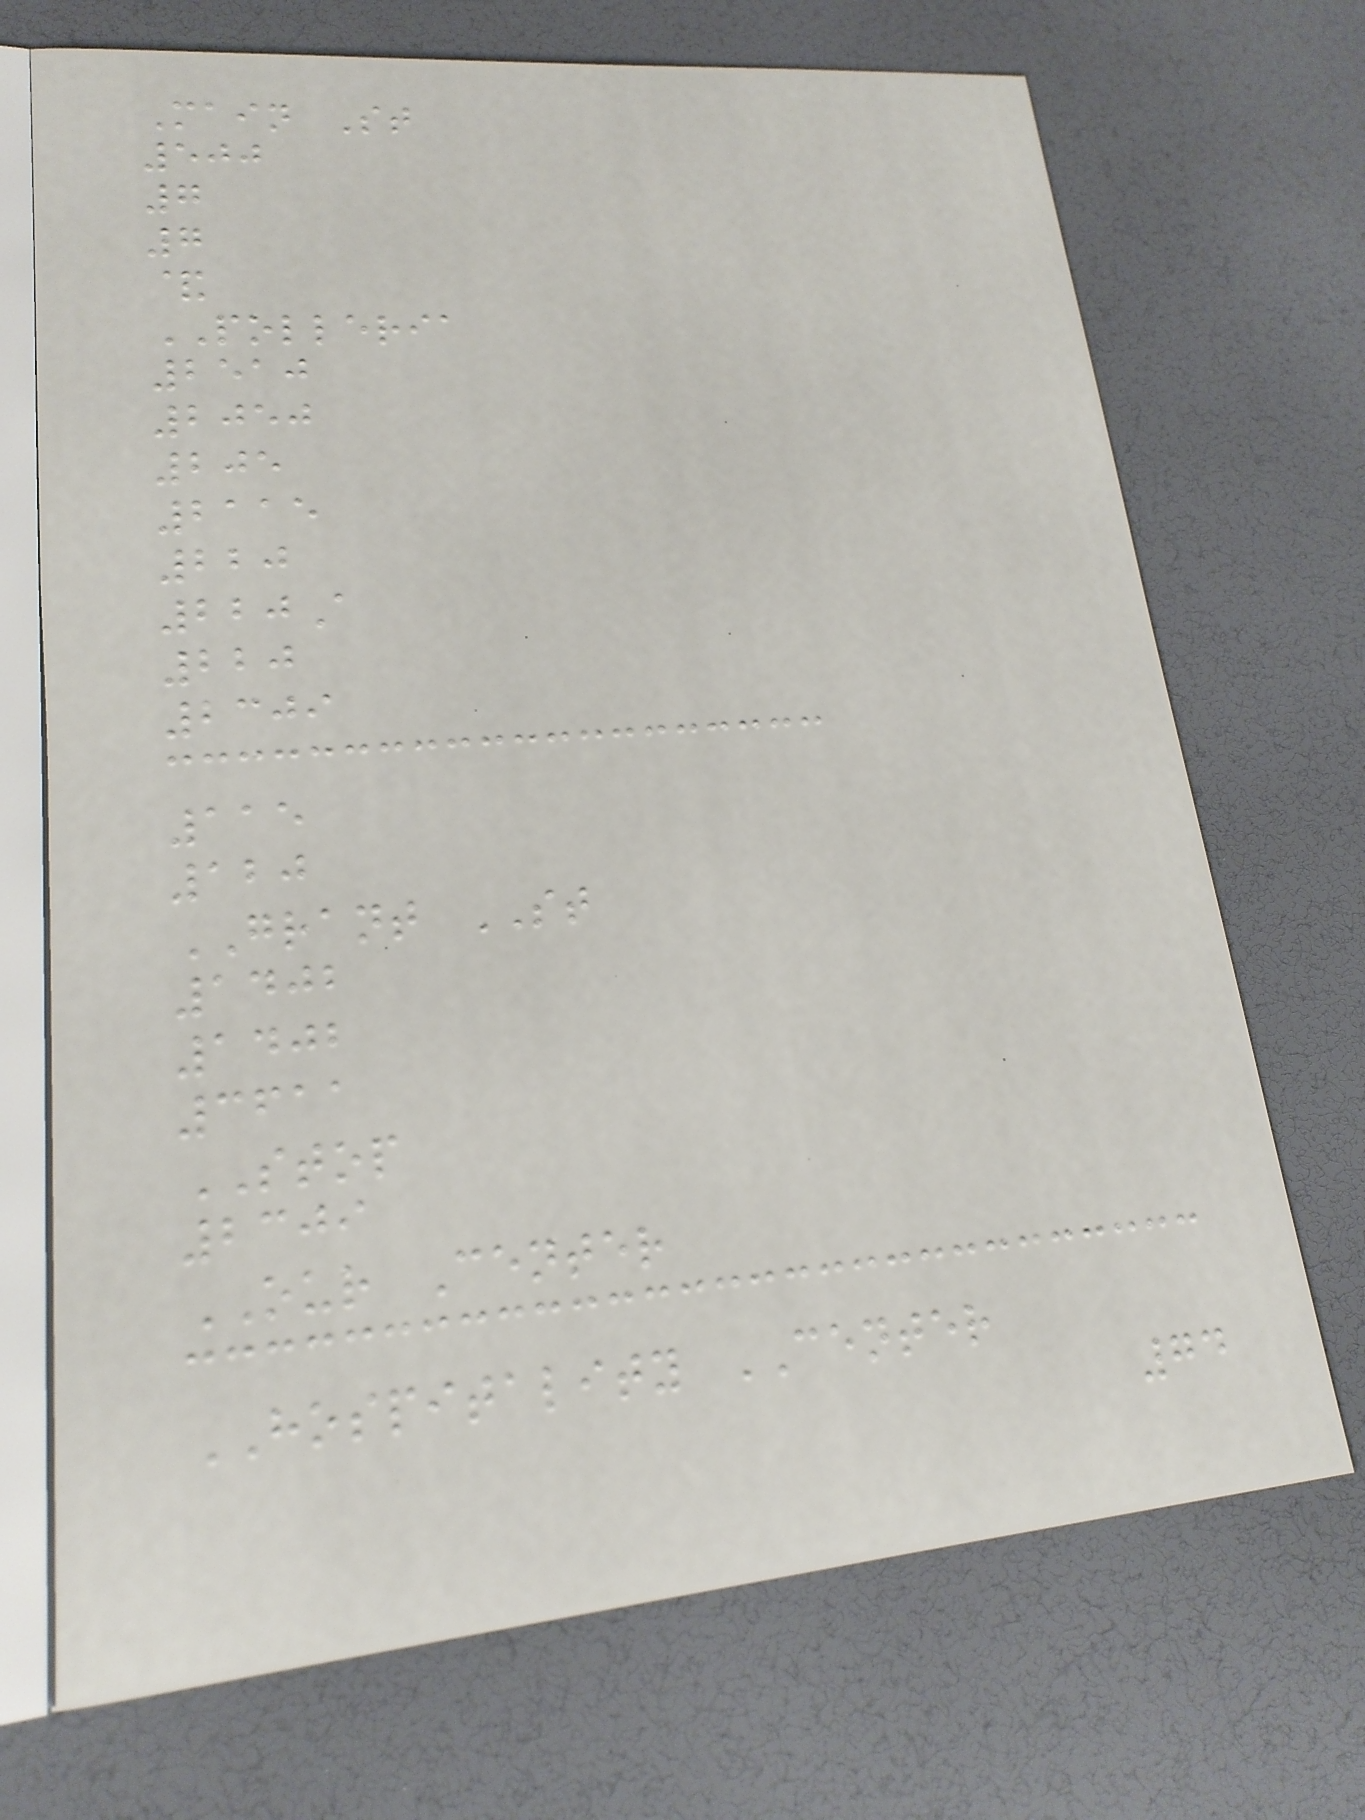Main St
500
7
7
&
POLLERIA
2510
2050
205
2115
220
220A
220
2309
115
120
GRANT ST
1402
1402
3611
STOP
2309
OUR Center
HOSPITALITY CENTER
74
